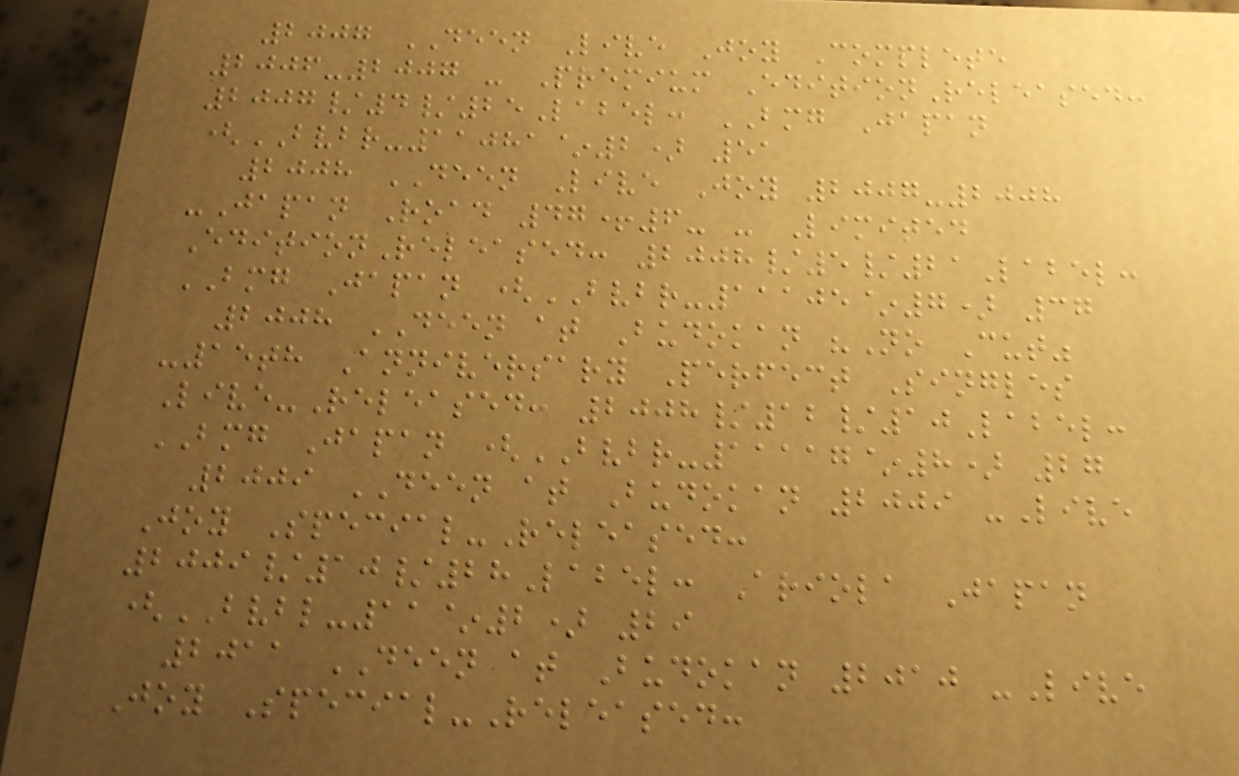2007 DEEN Live Joy Complete
2006-2007 - Premium EditionReleased:
2007/4/25Label: BMG Japan
(BVBR-11081~2) 51
2008 DEEN Live Joy 2007-2008
-Japan Road 47+6- - Limited
EditionReleased: 2008/5/21Label:
BMG Japan (BVBR-11105~7) 37
2008 DEEN at Budokan "No Cut"
-15th Anniversary Perfect Singles
Live-Released: 2008/12/10Label:
BMG Japan (BVBR-11117~8) 27
2009 DEEN at Budokan 2009 -Live
Joy Special-Released:
2009/10/28Label: Ariola Japan
(BVBL-11~2) 29
2011 DEEN at Budokan 2010 -Live
Joy Special-Released:
